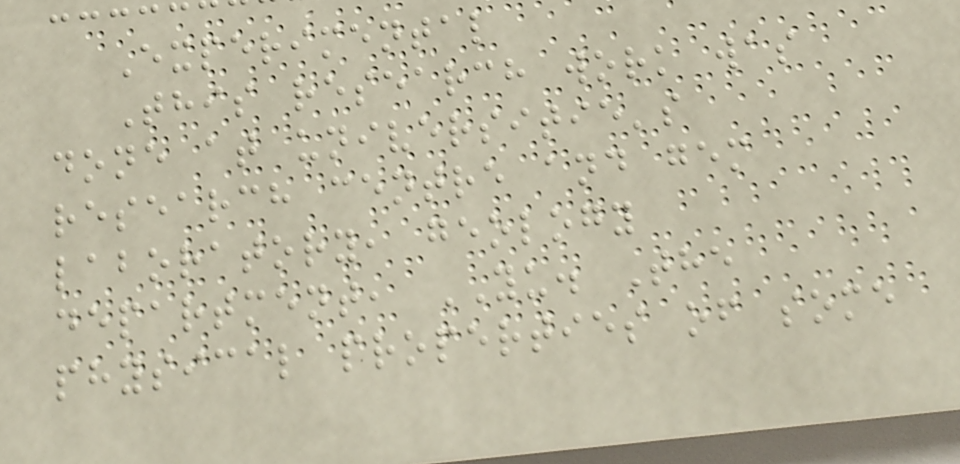Experimental
This research work was
done at universitie's
research centre and gem
laboratory, geology
department, YU. The
physical properties of some
